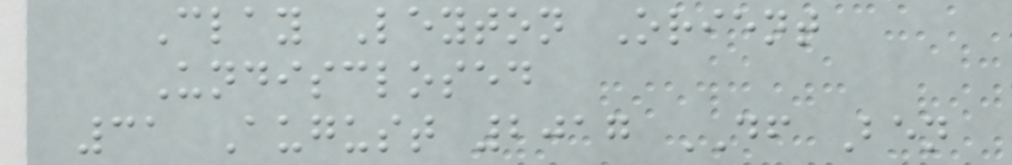Clay Leyton Orient
Undisclosed
31 August 2017 DF Ben
